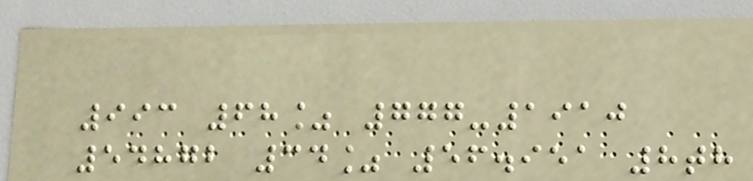993 68% 777-1910
54872 34% 56.951 8th
